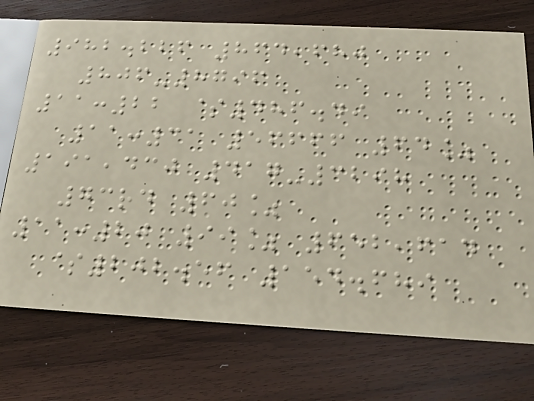982.226 864,680
806-8796
11:22 $486.49
11:31 56666 64%
191,430 417-3298
73rd 60%
11:20 99% 652,614
$202.56 154.689
